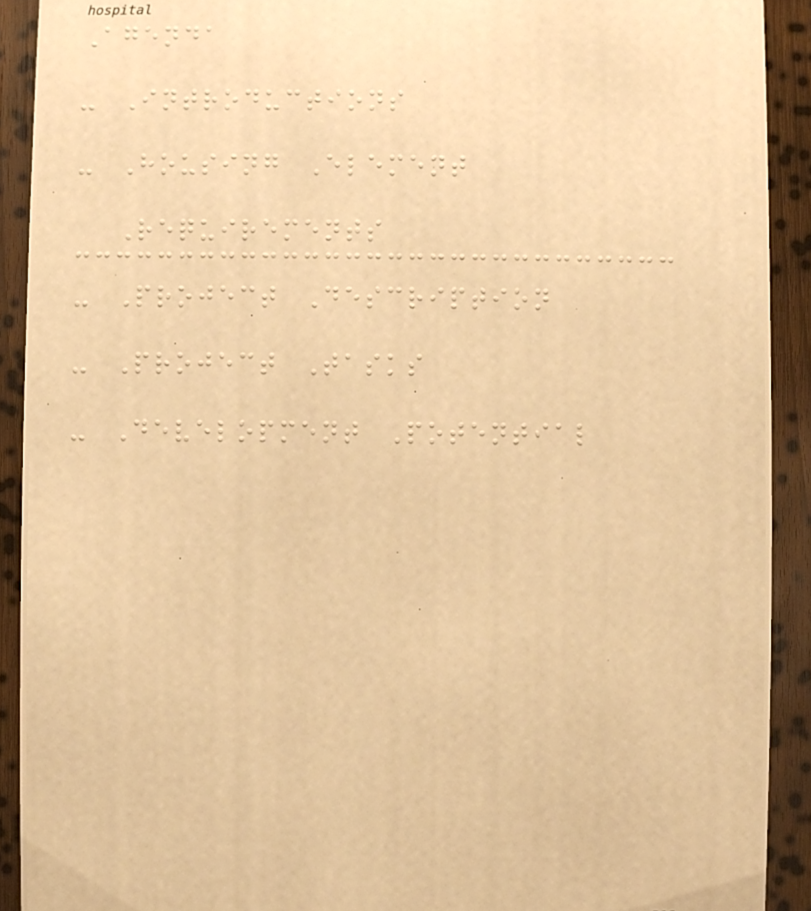Agenda
- Introductions
- Housing Element
Requirements
- Project Description
- Project Tasks
- Development Potential
